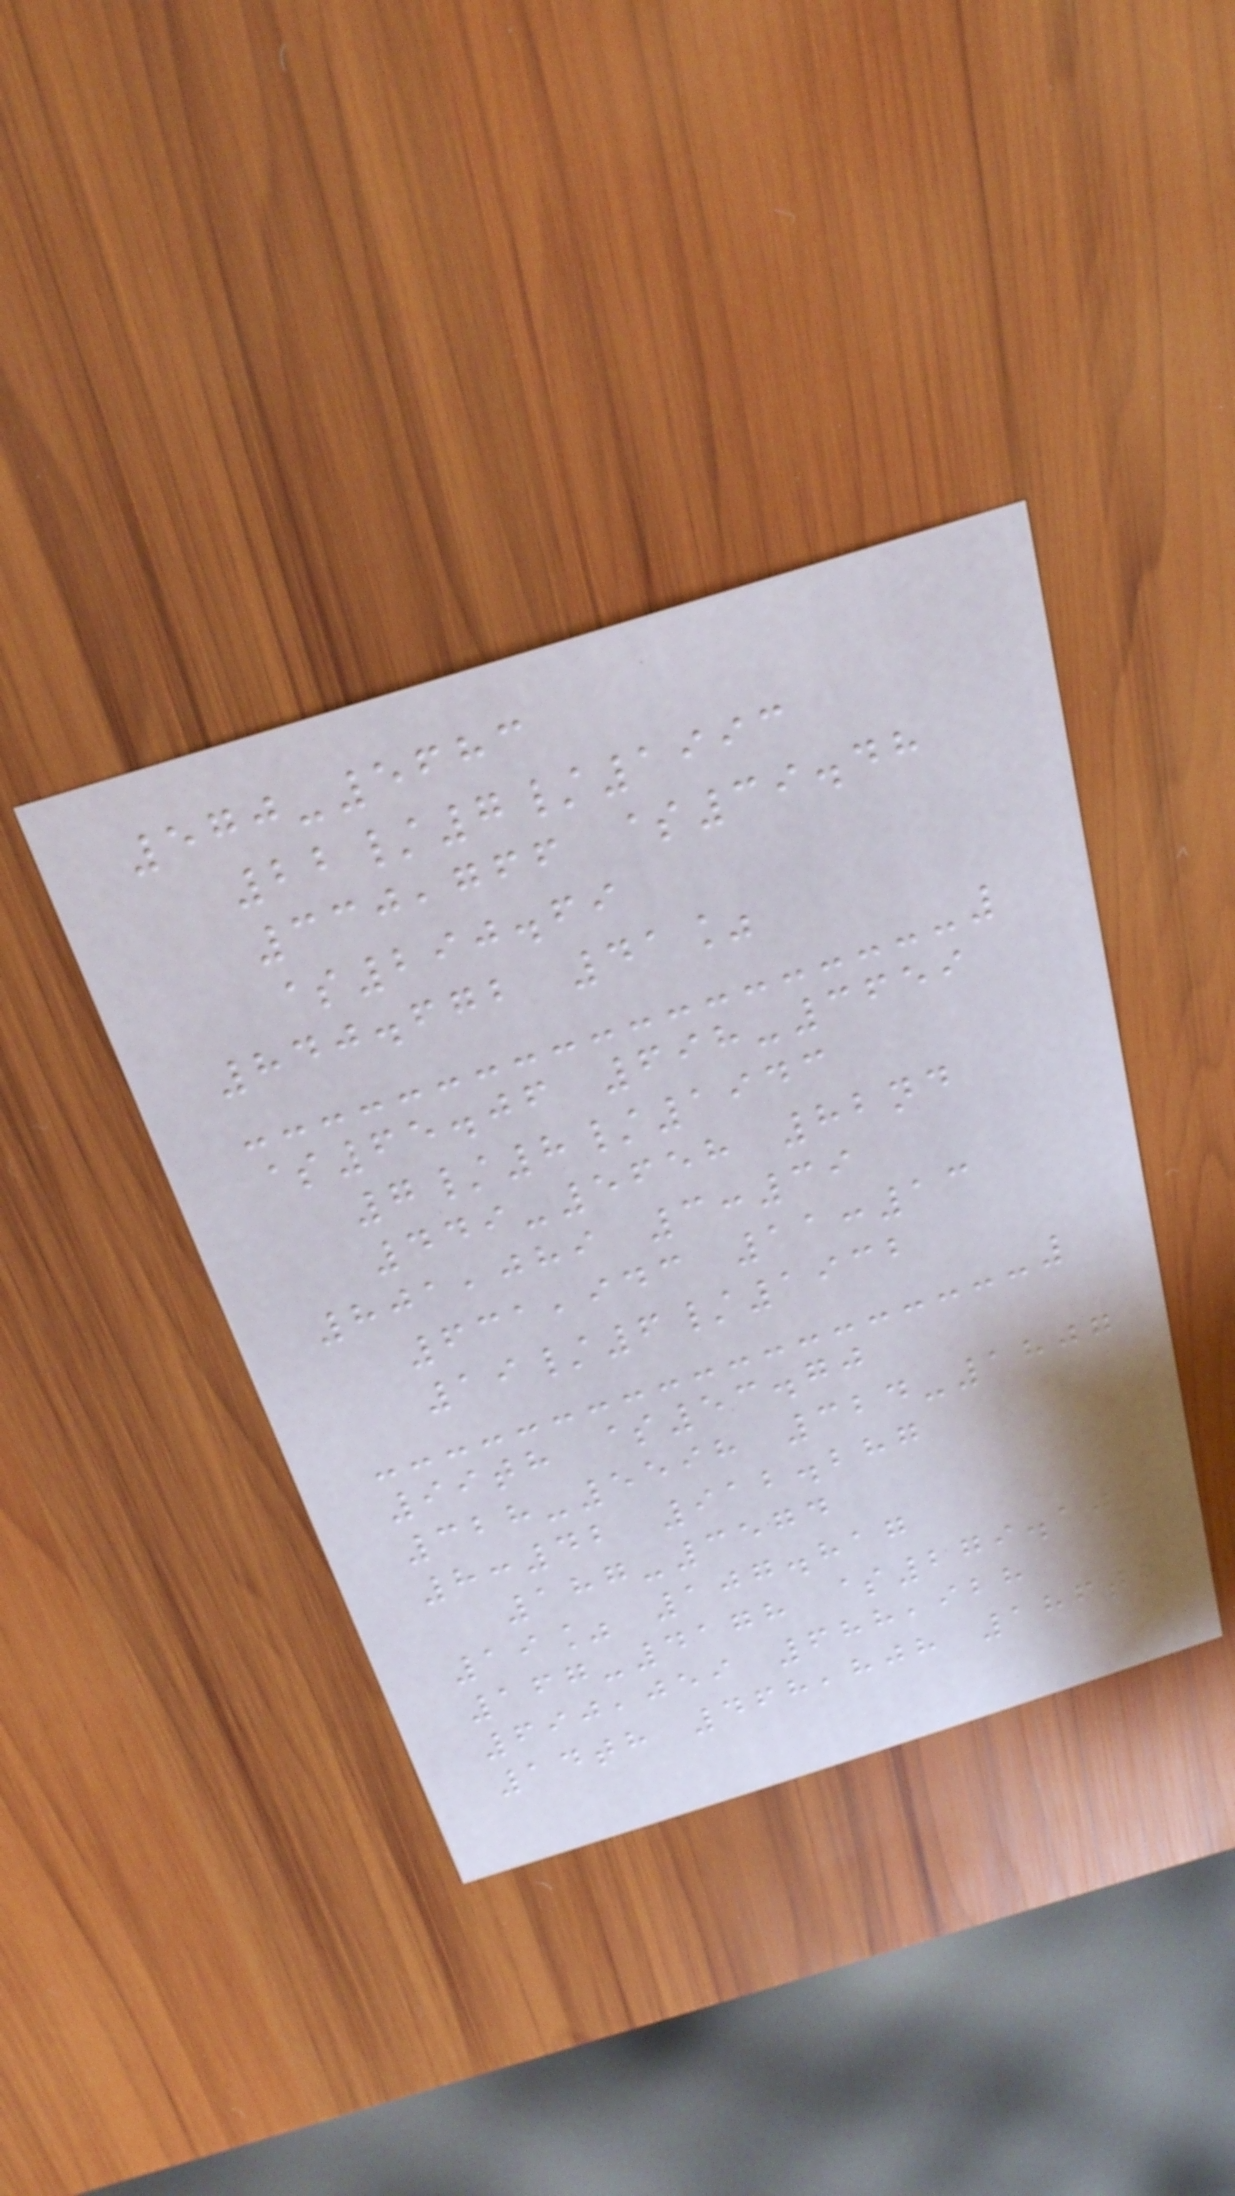570-5683
22/7/1993
330,766 $39.48
$290.69
840.672 41%
$65.06 698-3659
7/8/1943
449-5658 82nd
801,089 3:39
631,943 11:13
19/6/1932
99th $53.70
328-5598 324-1807
8:42 912.287
187-3574
19% 107.817
167-4178 $279.10
690,059 688,928
14th 468,808 186th
